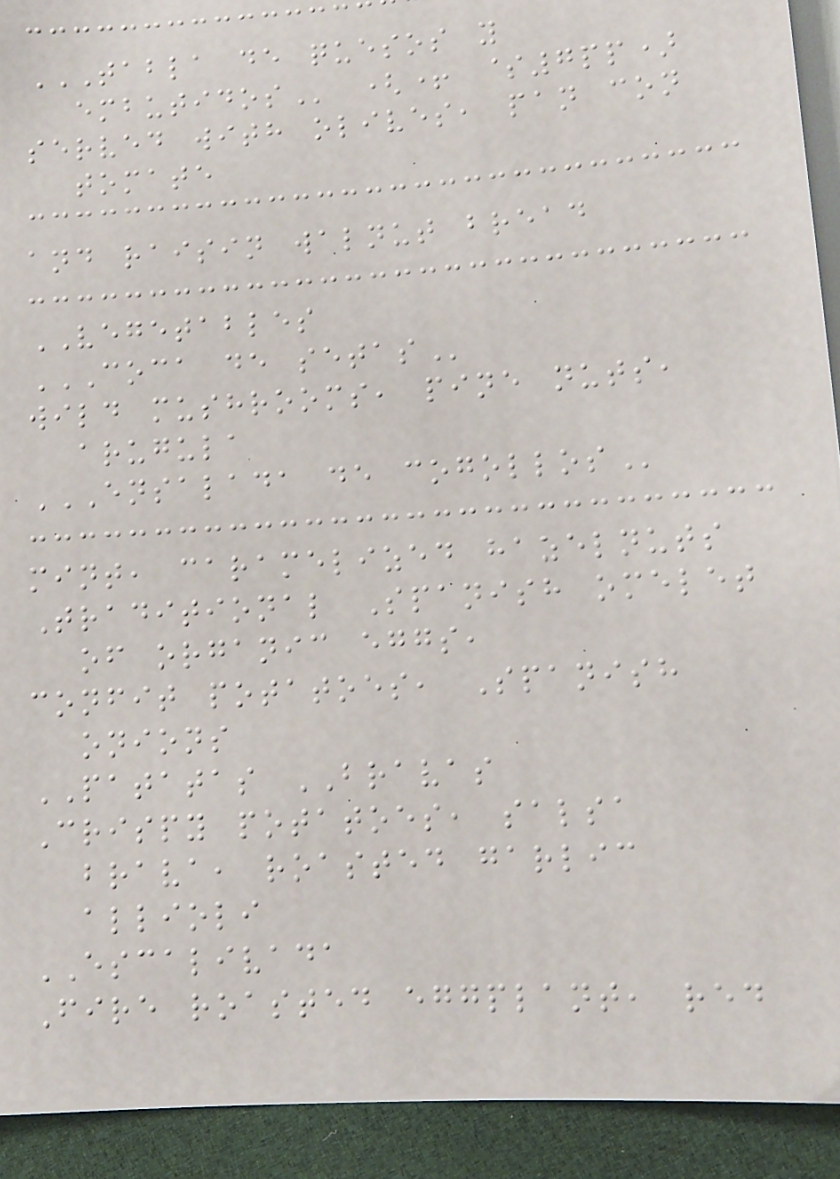TABLA DE QUESOS Y
EMBUTIDOS (+ $7pp)
served with olives, pan con
tomate
and raisin walnut bread
VEGETABLES
COCA DE SETAS
wild mushrooms, pine nuts,
arugula
ENSALADA DE COGOLLOS
mint, caramelized hazelnuts
Traditional Spanish omelet
of organic eggs,
confit potatoes, Spanish
onions
PATATAS BRAVAS
Crispy potatoes, salsa
brava, roasted garlic
allioli
ESCALIVADA
Fire roasted eggplant, red
